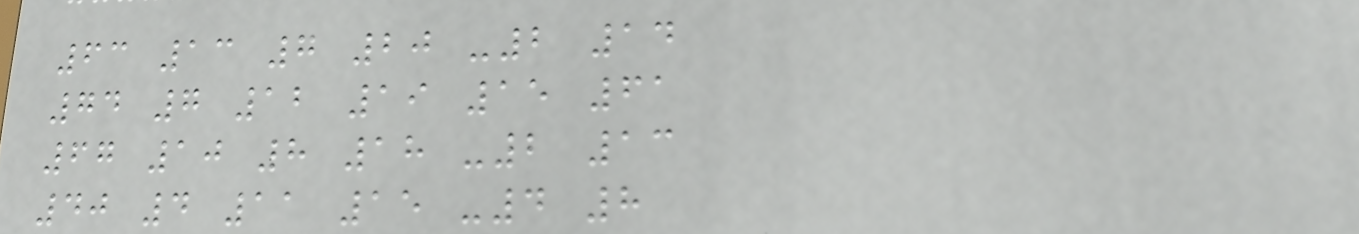63 13 7 20 -2 14
74 7 12 19 15 61
67 10 8 18 -2 13
40 4 11 15 -4 8
